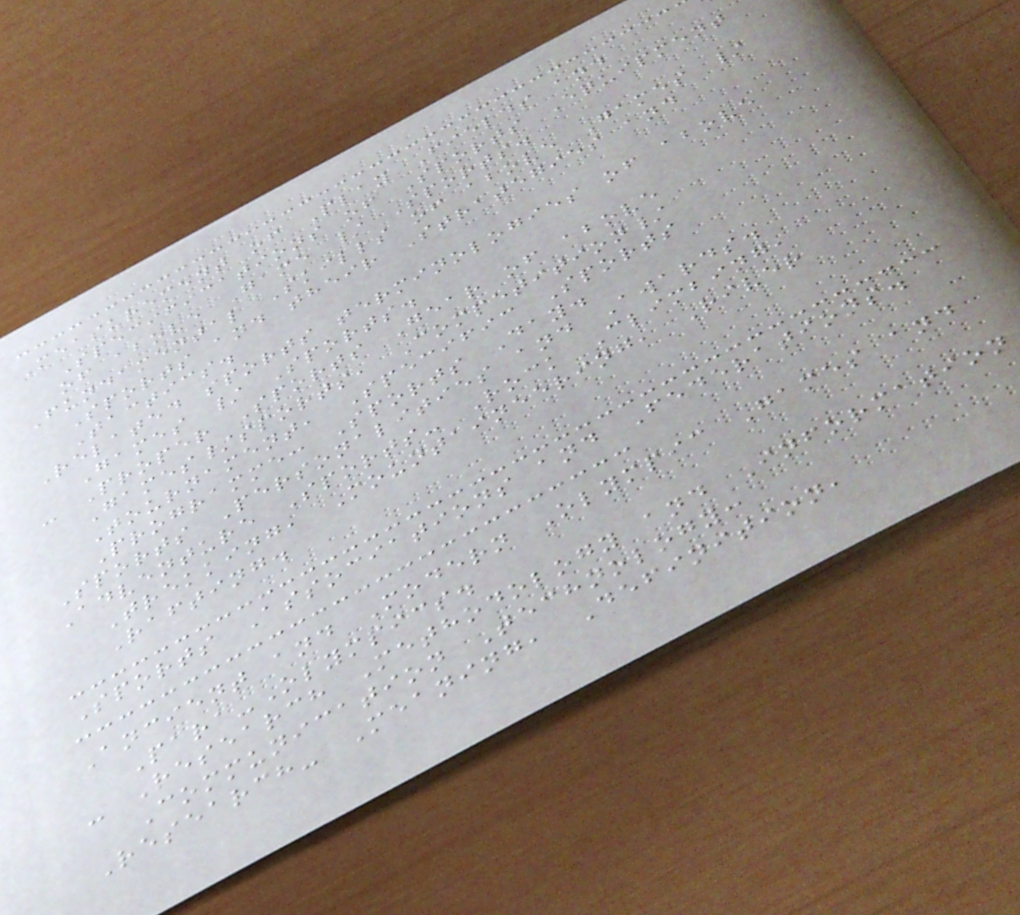Measurement of Play Fields and
Specifications of Sports Equipment
of above Game / Sports.
Fundamental Skills of above Games /
Sports and their Strategies and
Tactics.
Related sports terminologies of above
Games / Sports.
- Proper Sports Gear of above
Games/sports, Competition/
Tournament, Specific Sports
Programme: Sports Day.
Sports Personalities and Awards.
Adventure Sports- Rock Climbing,
Trekking, Mountaineering, River
Rafting.
Sports Associations and Federations.
Ancient and Modern Olympic Games and
Para-Olympics.
- Research Methodology and Information
Communication Technology:
Research- Meaning, Definition,
